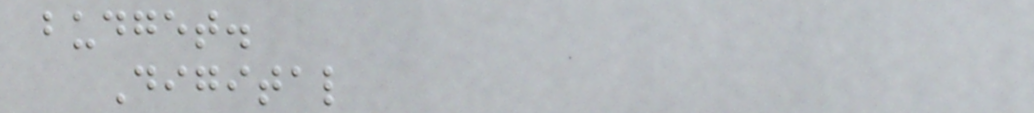budget.
Digital
